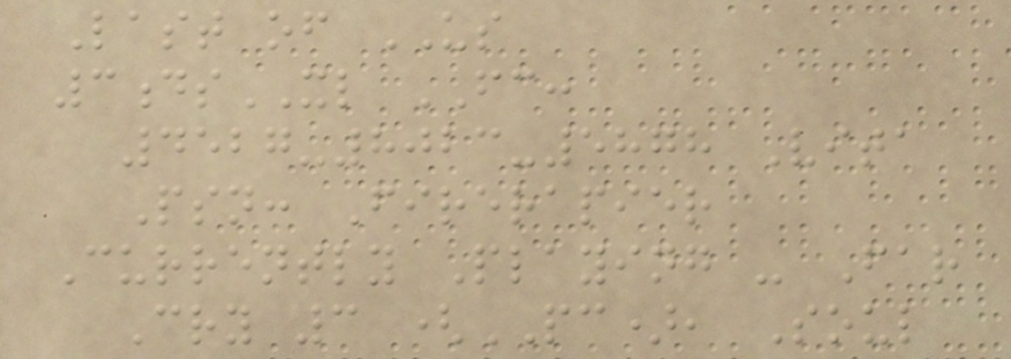Last of US
3dsXL FC:
4527-8023-5878 Vita
Psn: Firerapier
Currently Playing - Far
Cry 3 (PC), Soul
